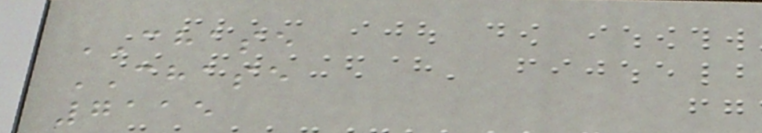CHASE
CHASE
7115
